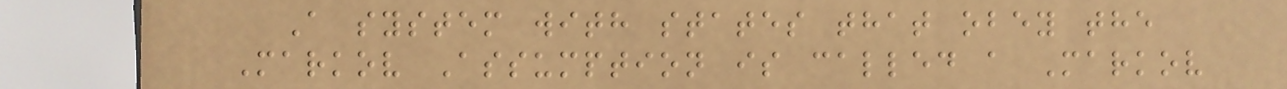A system with states that obey the
Markov Assumption is called a Markov
